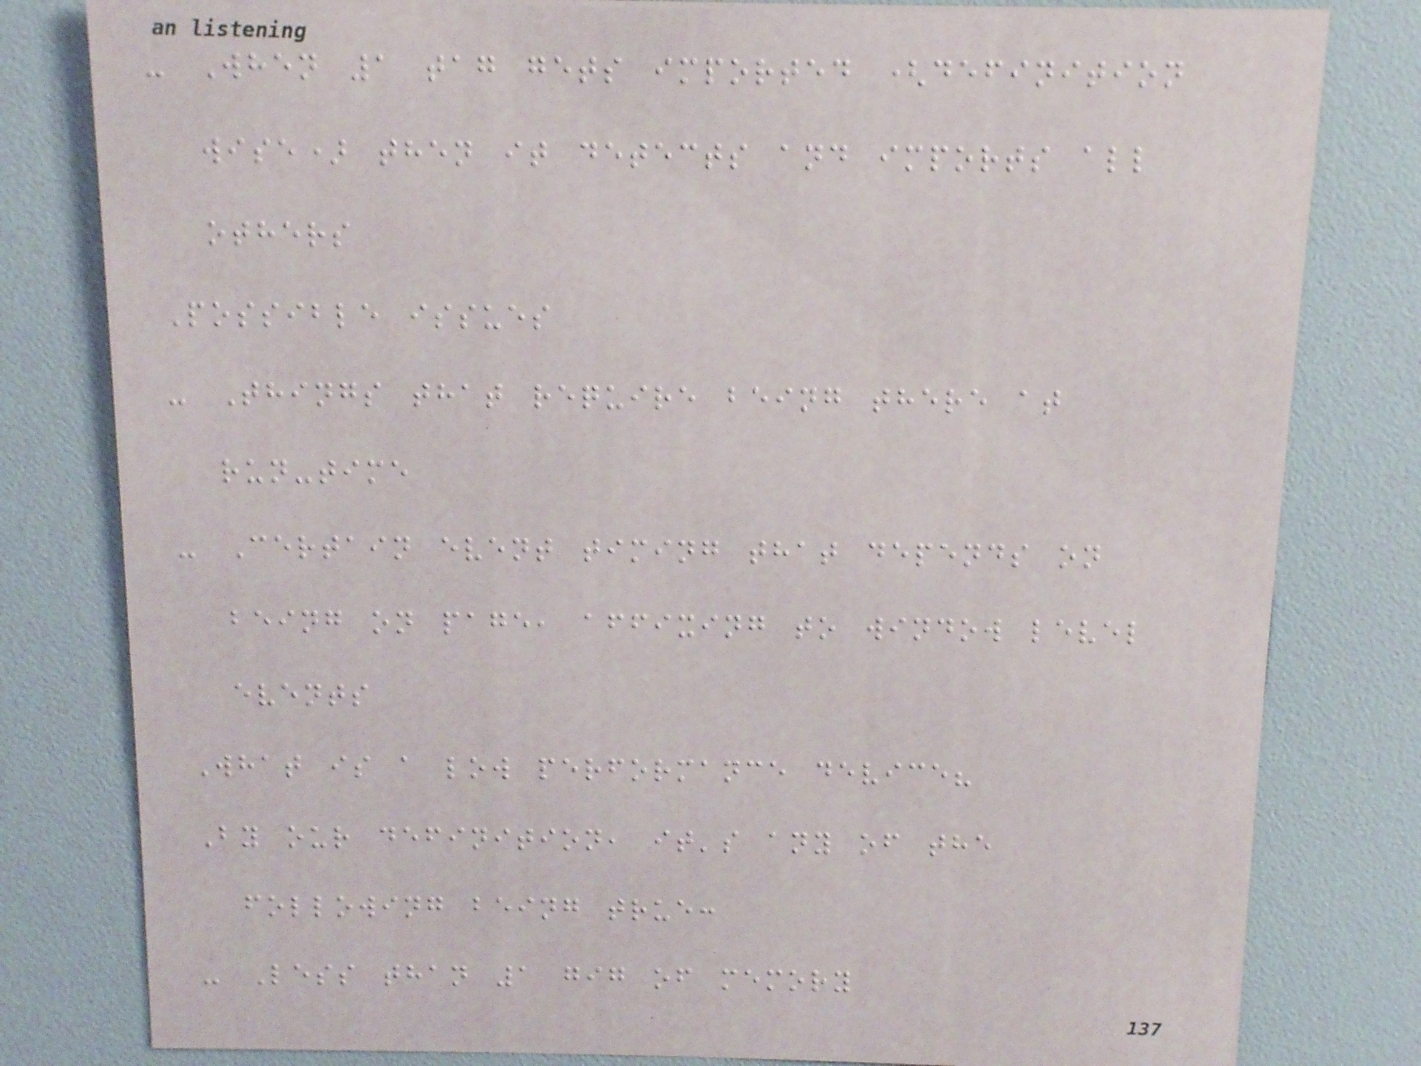- When 1 tag gets imported (definition
wise) then it detects and imports all
others
Possible issues
- Things that require being there at
run-time
- Certain event timing that depends on
being on page, affixing to window level
events
What is a low performance device?
By our definition, it's any of the
following being true:
- Less than 1 gig of memory
